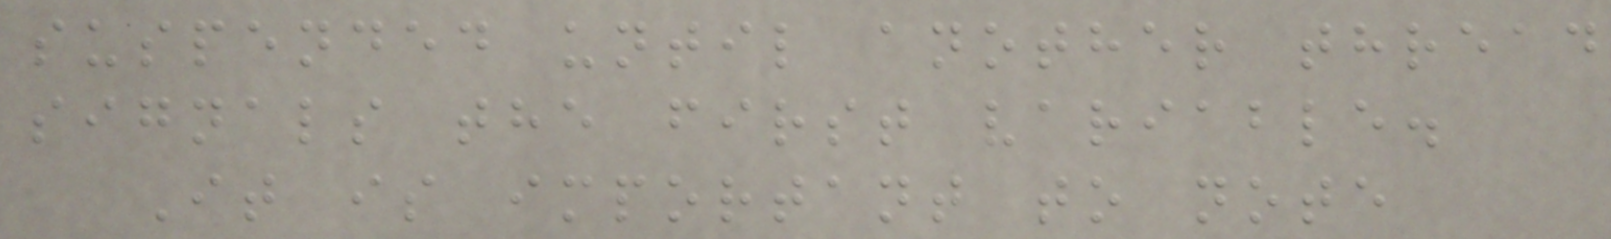suspended until another thread
signals the first variable.
It is important to note
